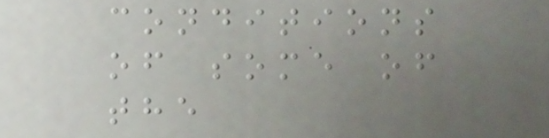conditions
of some of
the
